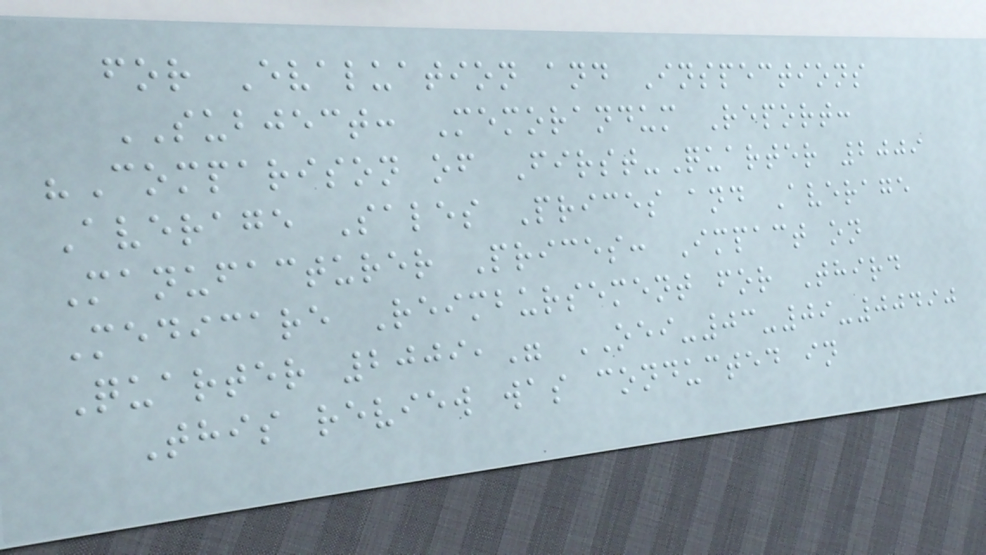for Evaluation and Inspections
SUBJECT: Memorandum Report:
"Comparison of First-Quarter 2009
Average Sales Prices and Average
Manufacturer Prices: Impact on
Medicare Reimbursement for Third
Quarter 2009," OEI-03-09-00490
This review was conducted in
